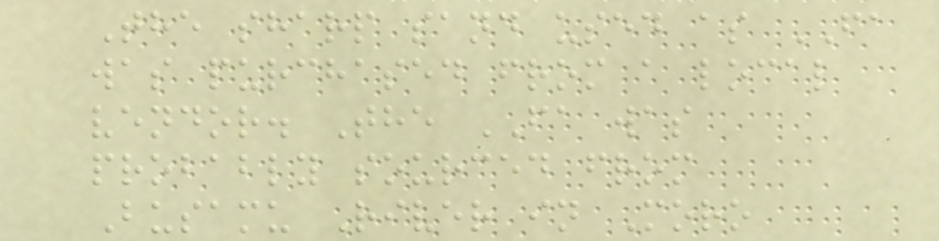The sharp sand used as FA
was purchased from a local
vendor. The FA was
probably sourced from
Busamu River in Moro
